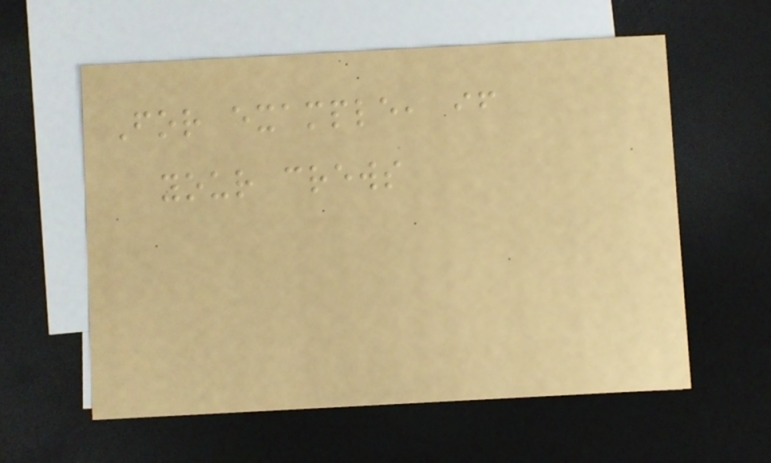For example, if
your crews
